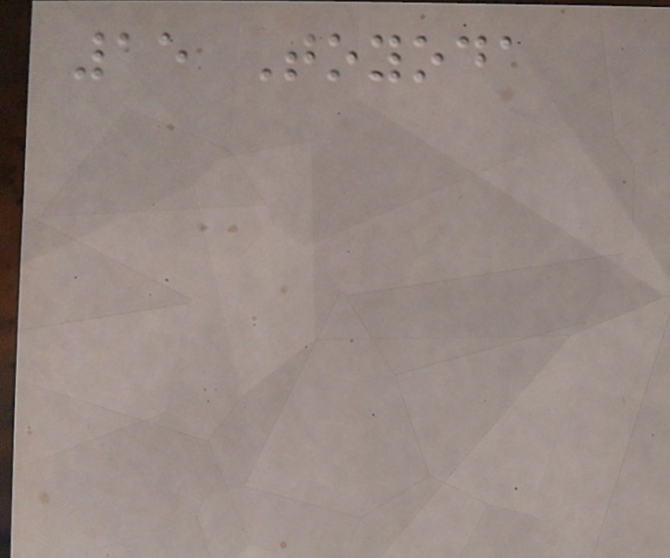15 Toyoda
